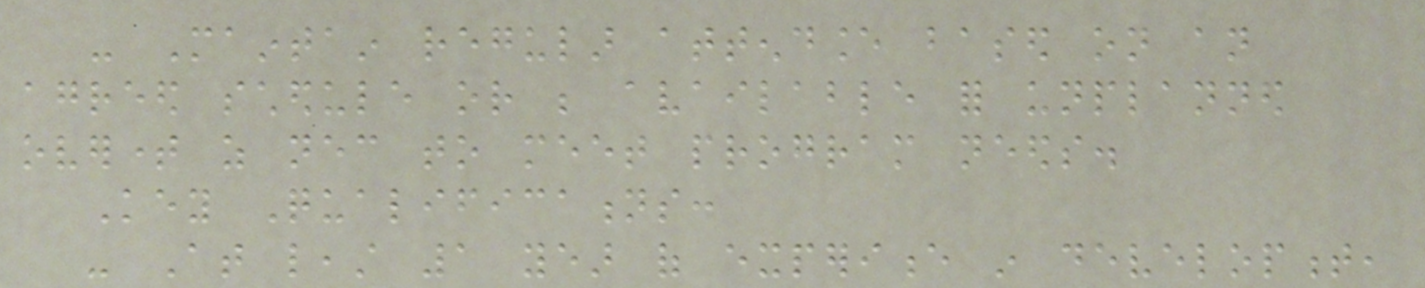- Maintain regular attendance based on an
agreed schedule or be available for unplanned
overtime as necessary to meet program needs.
Key Qualifications:
- At least 1 year of experience in development,
